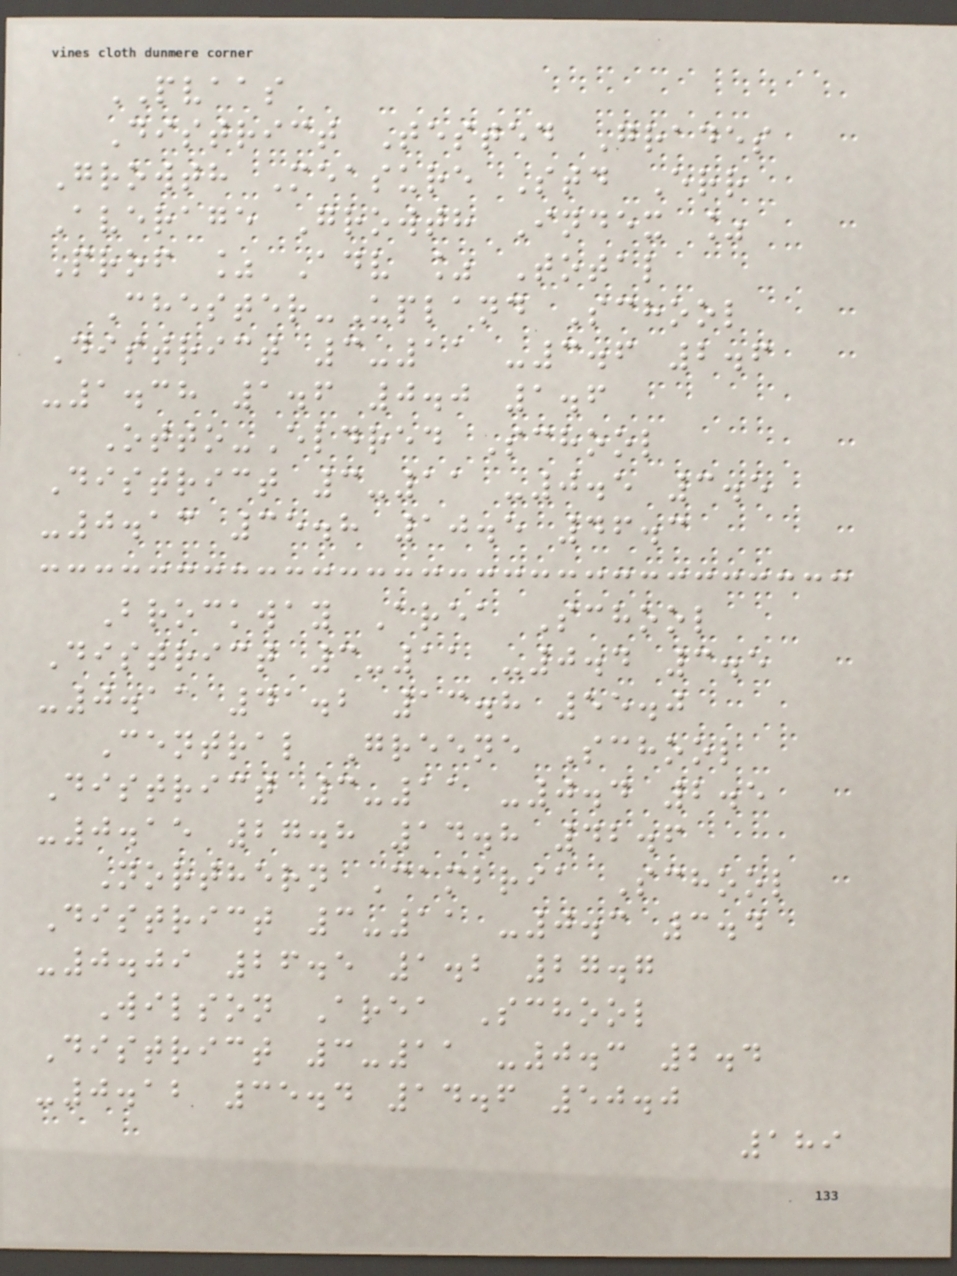PVAAS
District Tested Grades
Growth Measure Std Err
Average Growth Index %
Prof % Adv % Total
Chester-Upland School
District 3-11 -3.6 2.6
-1.38 1.6 0.0 1.6
Otto-Eldred School
District 3-11 -0.5 3.5
-0.13 35.8 10.5 46.3
Brockway Area School
District 3-11 -0.4 3.5
-0.11 41.2 13.8 55.0
Central Greene School
District 3-11 -0.4 2.5
-0.15 27.8 14.8 42.6
Northern Cambria School
District 3-11 -0.3 3.4
-0.09 26.5 1.2 27.7
Wilson Area School
District 3-11 -0.3 2.4
-0.12 35.4 14.6 50.0
189
